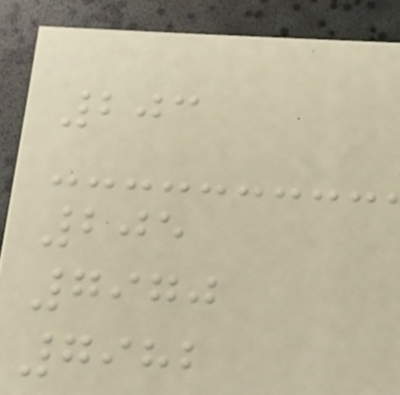203
205
7970
7982
